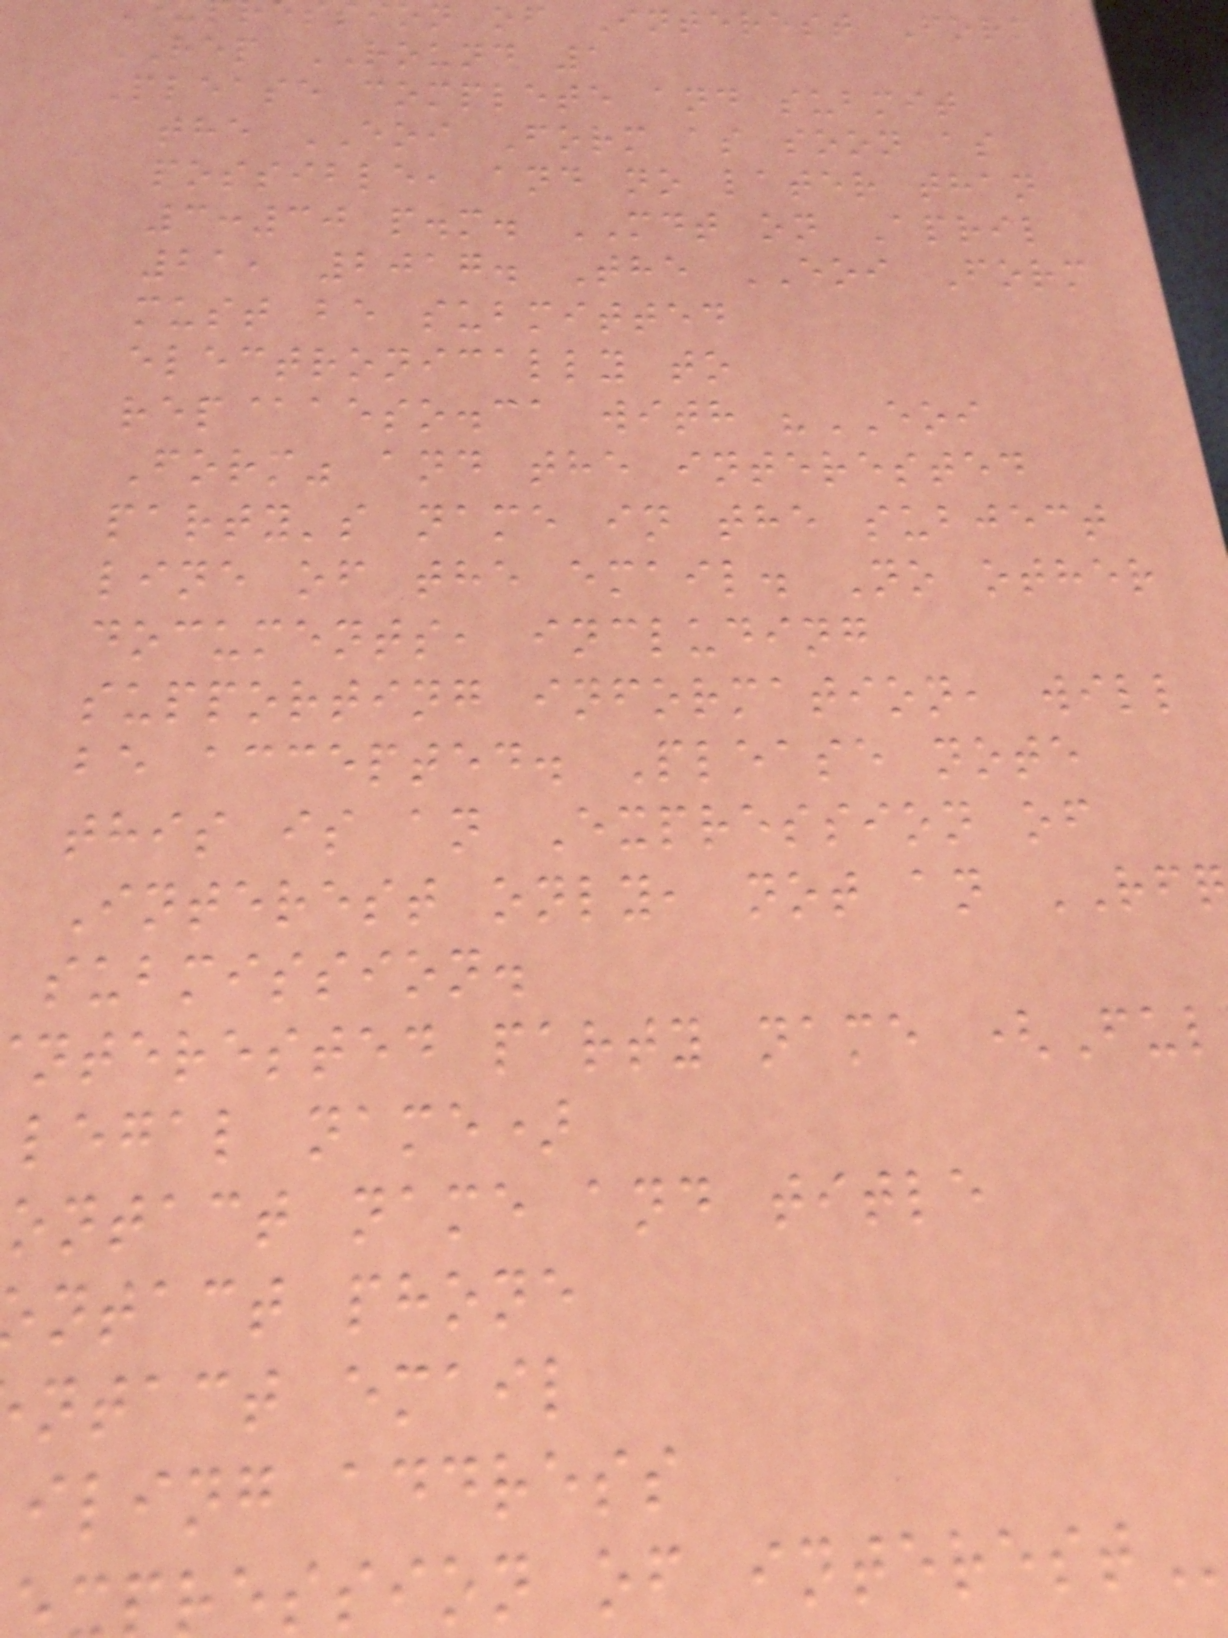sion of Interest Form
REP ROUND 1
Please complete and submit
the EOI Form as soon as
possible, and no later than
3:30 p.m. MDT on April
21, 2017. The EOI Form
must be submitted
electronically to
rep@aeso.ca with "EOI
Form" and the interested
party's name in the subject
line of the email. No other
documents, including
supporting information, will
be accepted. Please note
this is an Expression of
Interest only, not an RF
submission.
nterested party name (Ful
legal name)
ontact name and title
ntact phone
ntact email
iling address
ession of
